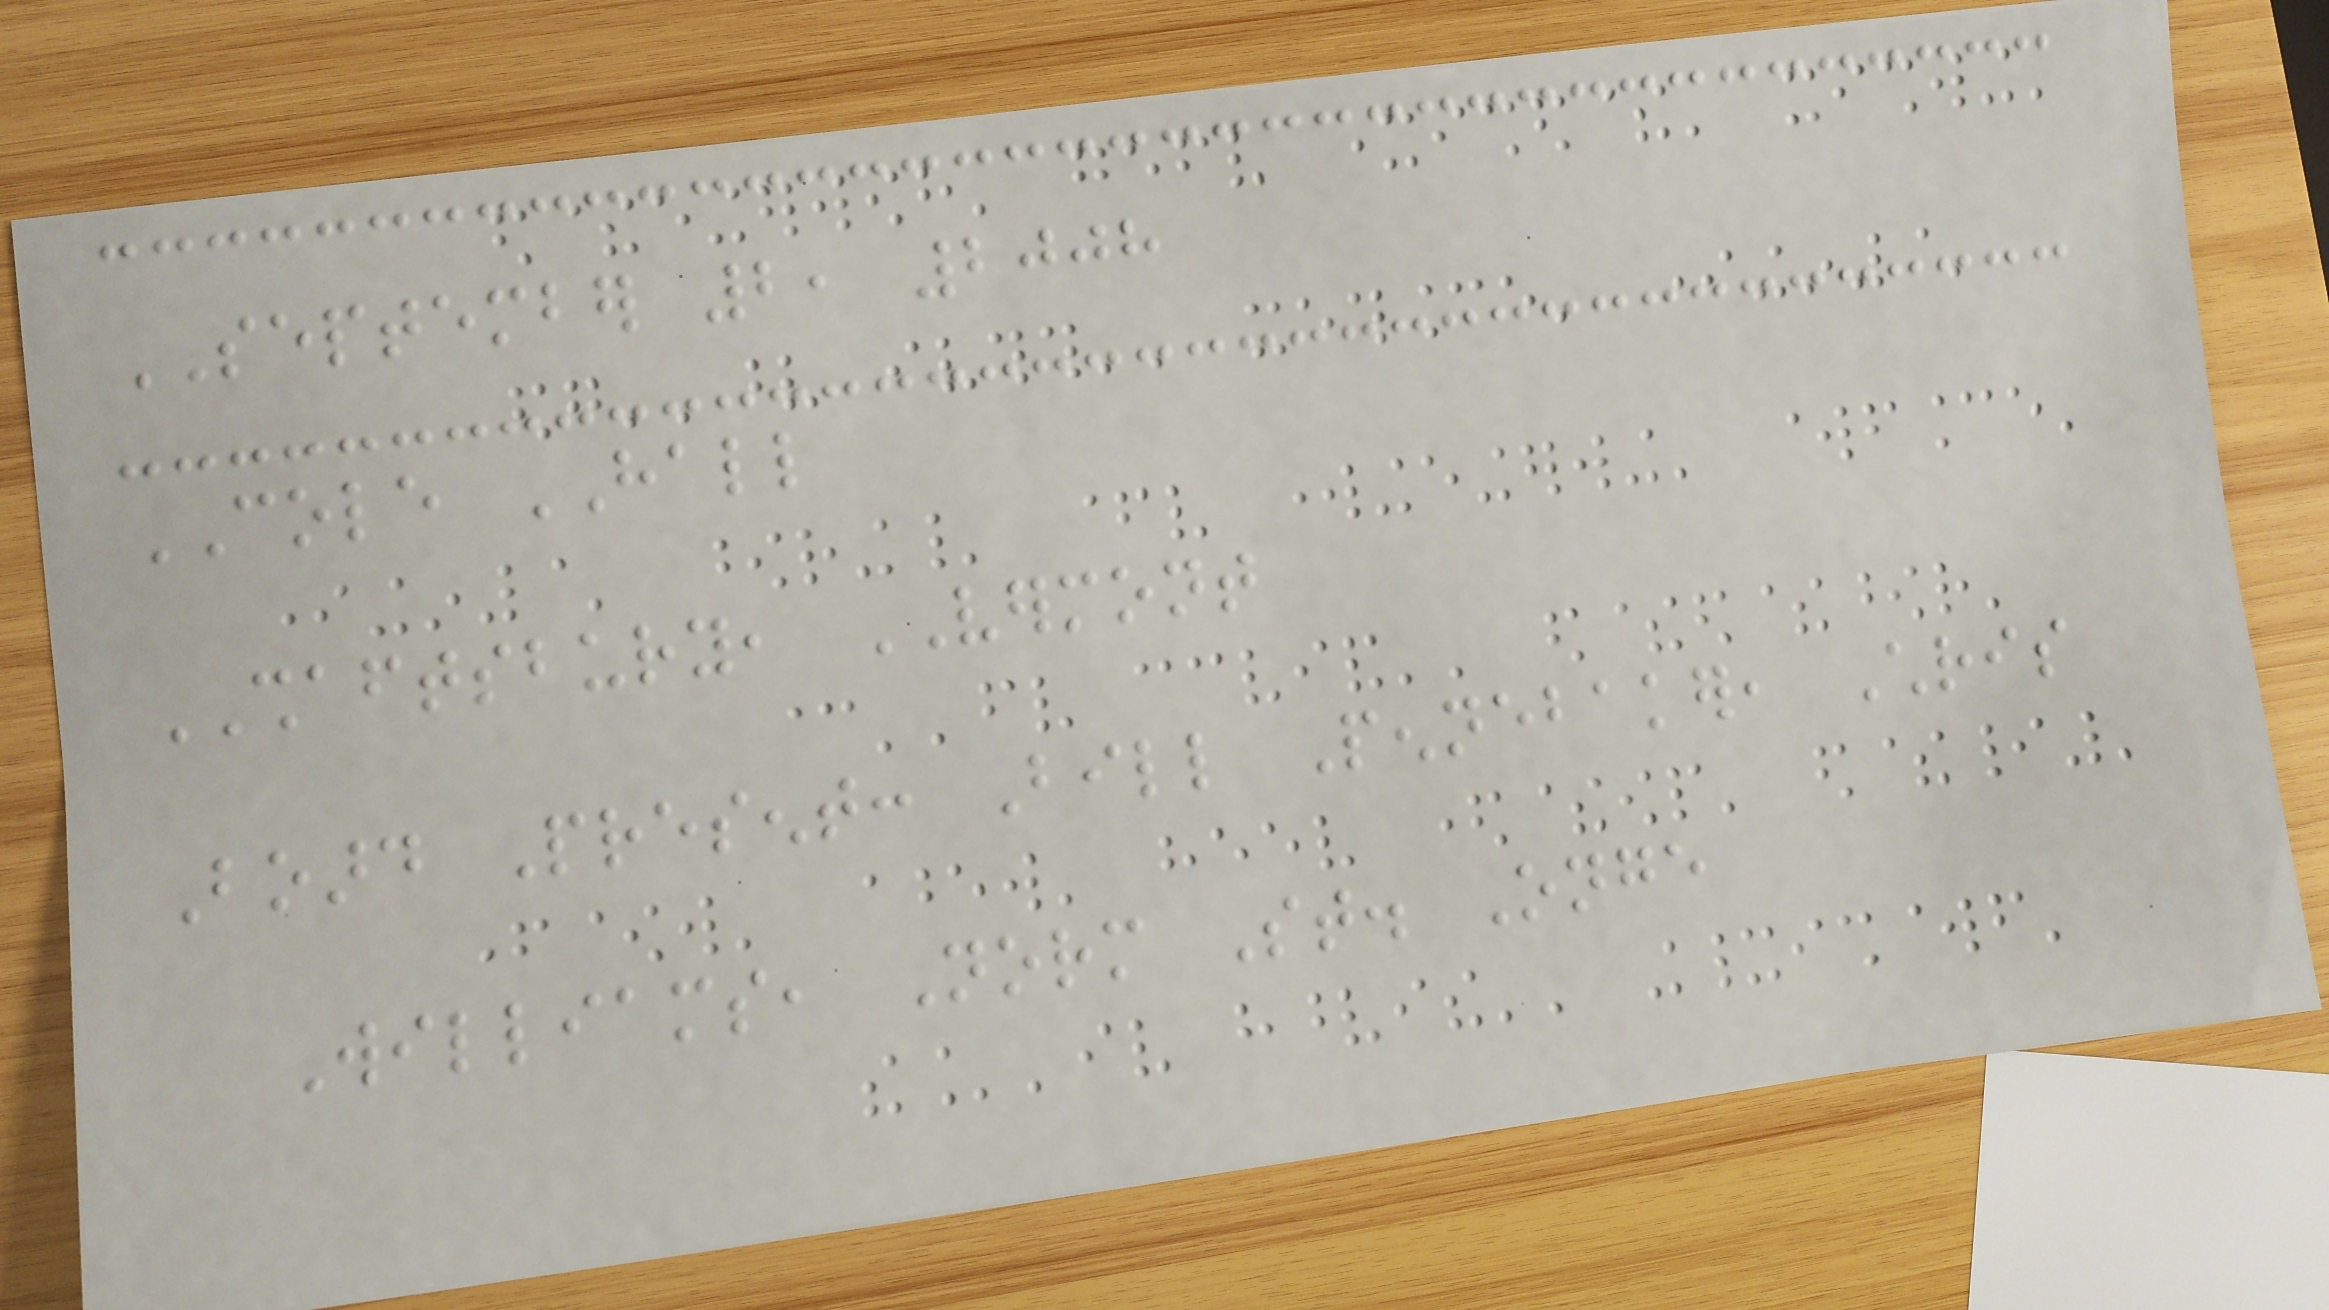SEPTEMBER 2, 2008
COLE HALL
SHAFTSBURY, VERMONT
Board Present: Bill Pennebaker, Chris
Williams, Norm St. Onge
